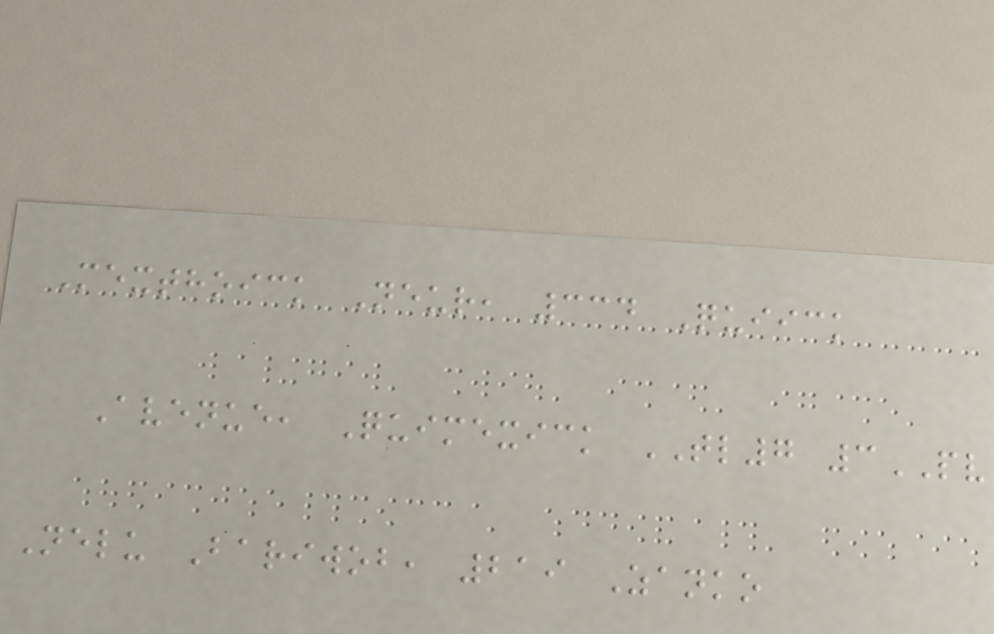Mexthoick Neur, 334 Quiick
Avenue, Quimexick TL7 3PV
Nelu Bariwob, 219 Zanko
